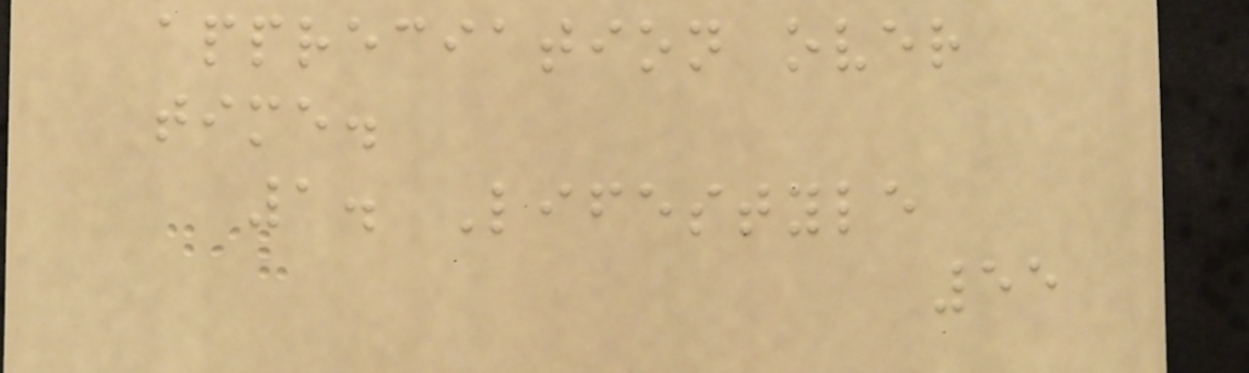appreciation over
time.
1. Lifestyle
55
